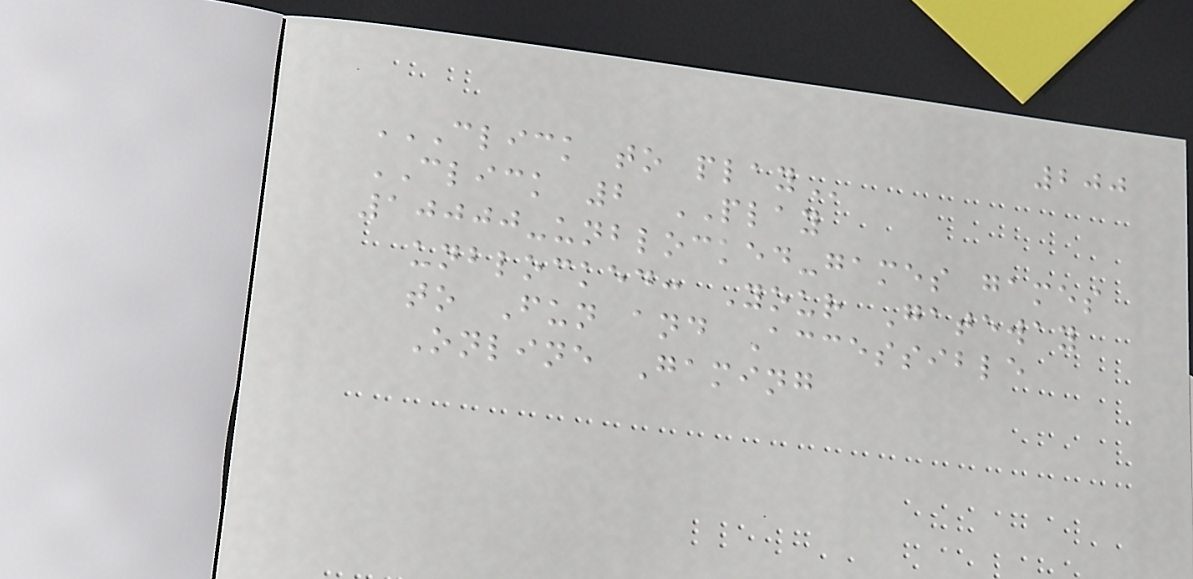200
CLICK TO PLAY
CLICK 2 PLAY
10000-unblocked-games games
unblocked: Your Gateway
to Fun and Accessible
Online Gaming
